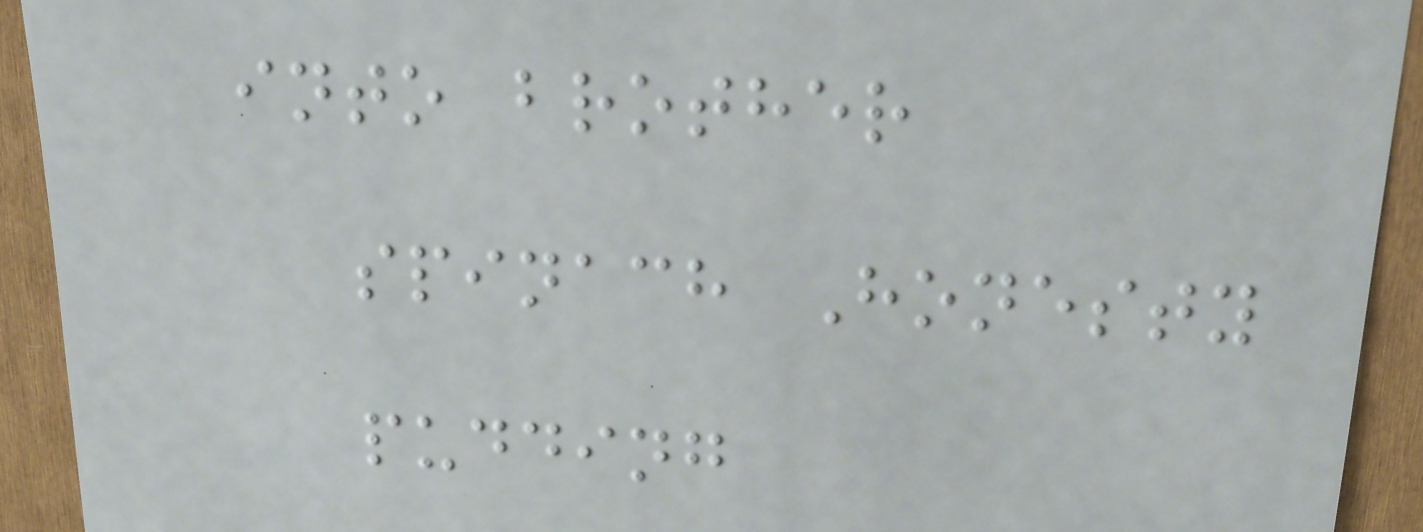into brother
spinach Honesty
pudding
